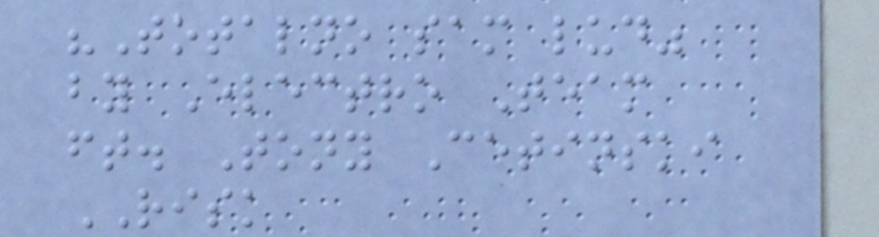"Totalno sam lud"
by Electro Team
ft. Tony Cetinski
RISK
